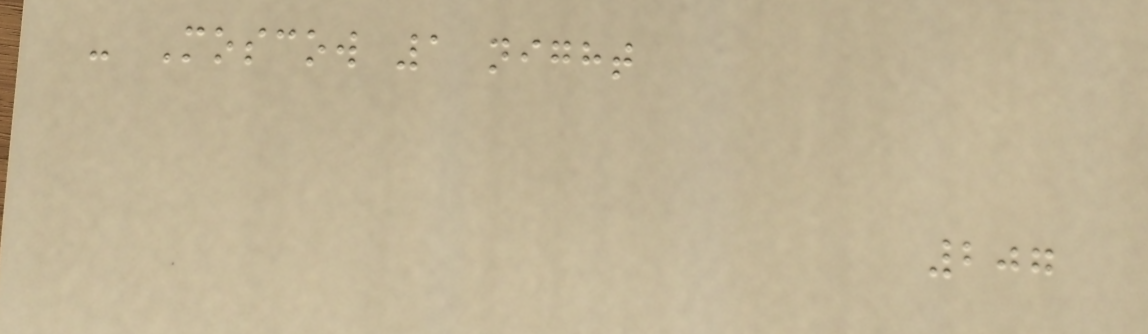- Moscow 1 night
207
